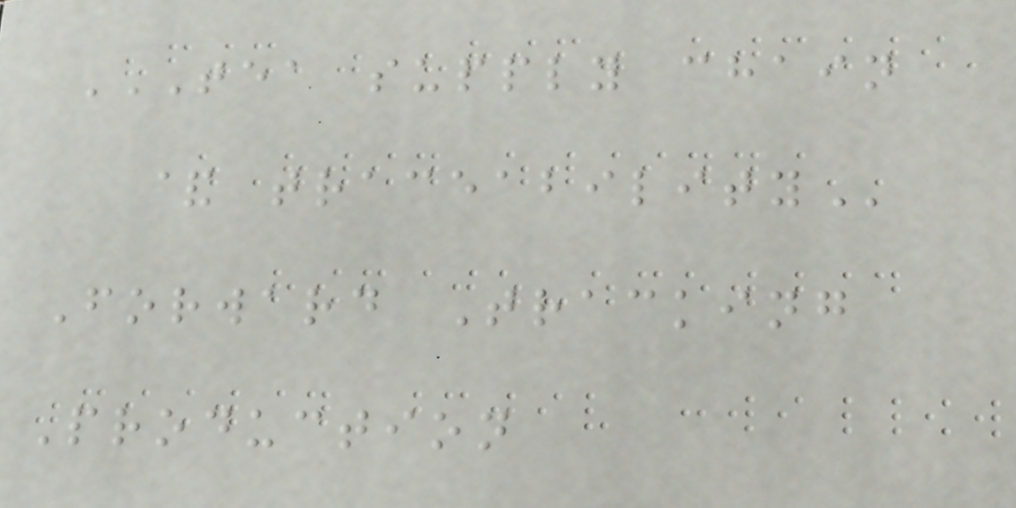TEA SUPPLY CHAIN
& TRACEABILITY
Forward Tracking
Production
